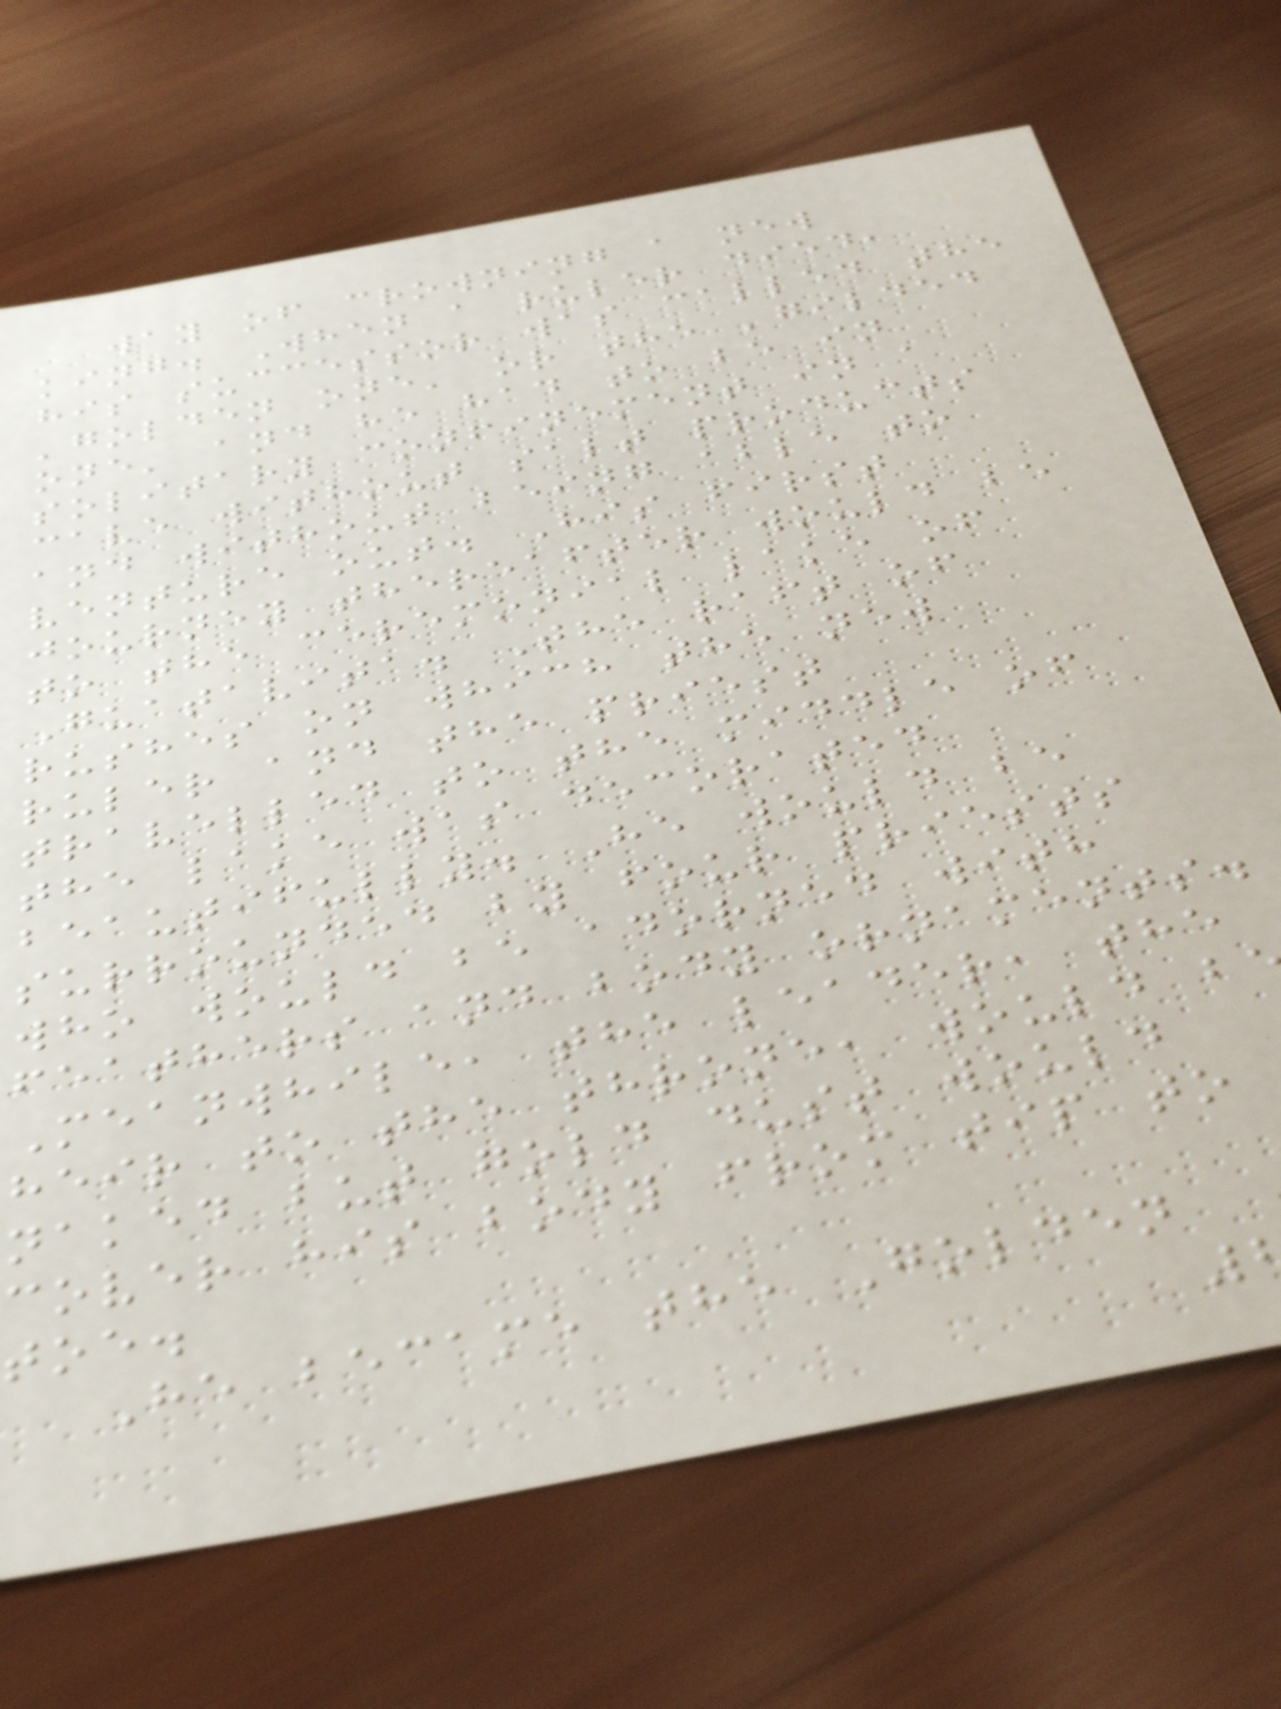way of crowning a new
king. When a ruler died,
his successor was called the
'golden one' or the 'gilded
one' and he had to be in
solitary confinement in a
cave without salt products
and without being able to
venture out. His first
journey thereafter would be
to the ceremonial lake of
Guatavita. The raft of
rushes on which the new
ruler and the priest
travelled to the middle of
the lake was decorated
beautifully. He would be
surrounded by four priests
who would be adorned with
feathers and body ornaments.
Meanwhile, the leader, the
heir to the throne, would b
naked but gold dust would
cover his body from tip to
toe.
He became the Golden
